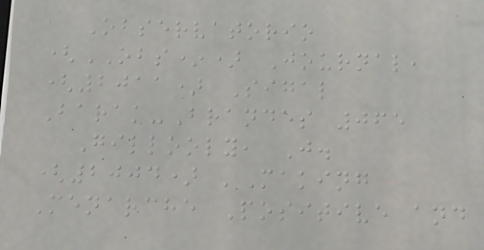Observatorio
(OBS*) Journal,
(2011) Sigal
Barak-Brandes 065
Gillooly, J.
(2004) 'Making
Menarche Positive and
